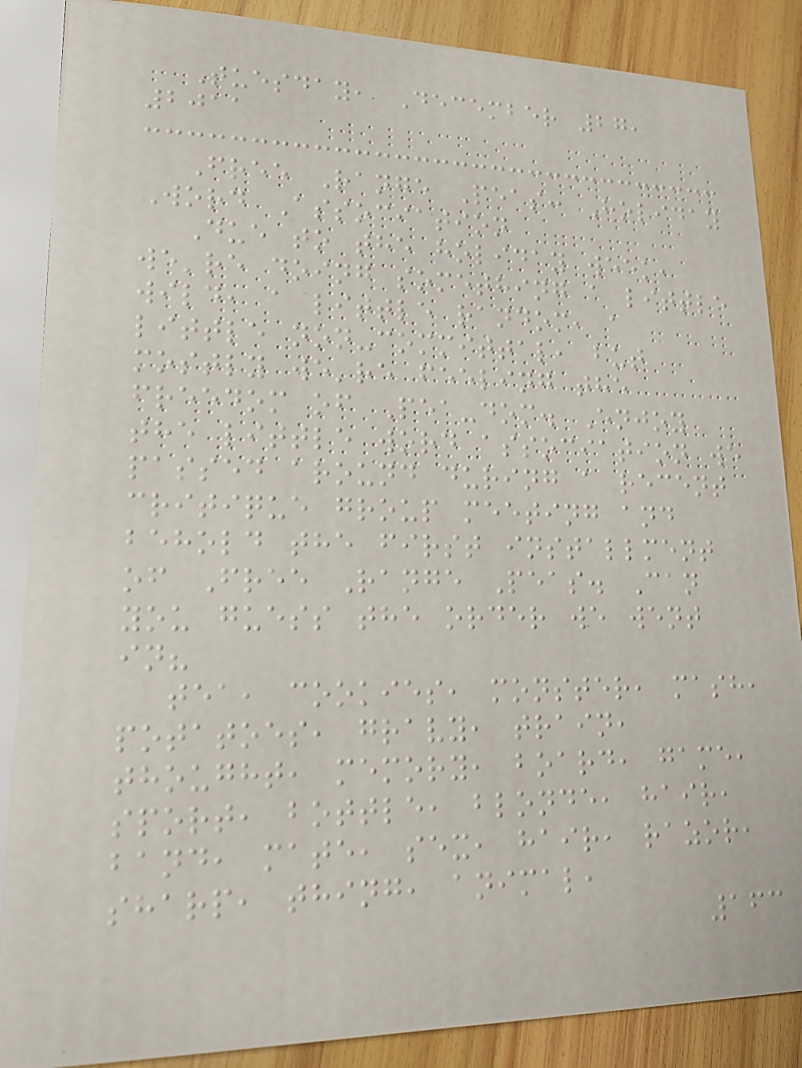Tuesday, December 27,
2011
Free Range Peas: Holiday
Word Association
Due to the holiday week,
we're doing something a little
wild, a little random, a
little non-committal, but
mostly we're feeling the
freedom of Pea-dom. Enjoy
the little word association we
passed around during a recent
critique group meeting and
behold the first installment
of Free Range Peas. Can
you guess the order we went
in?
tea, cookies, monster, mash,
potatoes, gravy, train,
thought, memory, board, game,
sport, bottle, blonde, hair,
band, mate, sex, hair, razor,
sharp, thing, animal,
163
